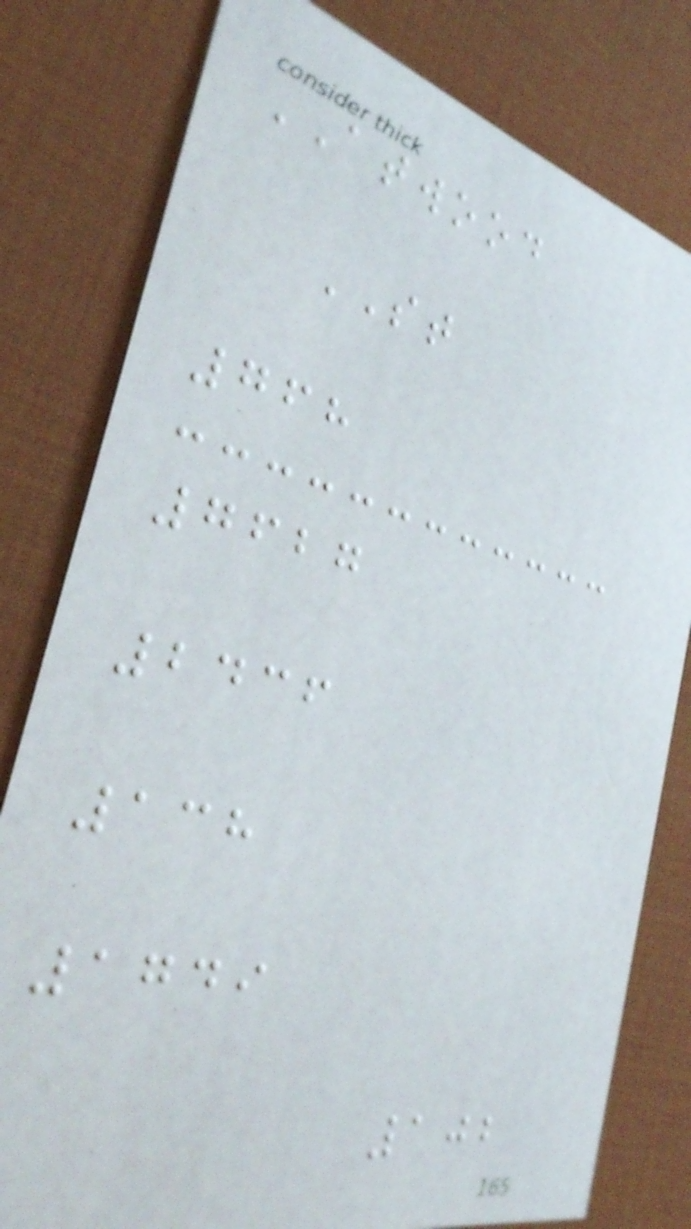ATWOOD
ST
768
7627
2436
138
1749
102
